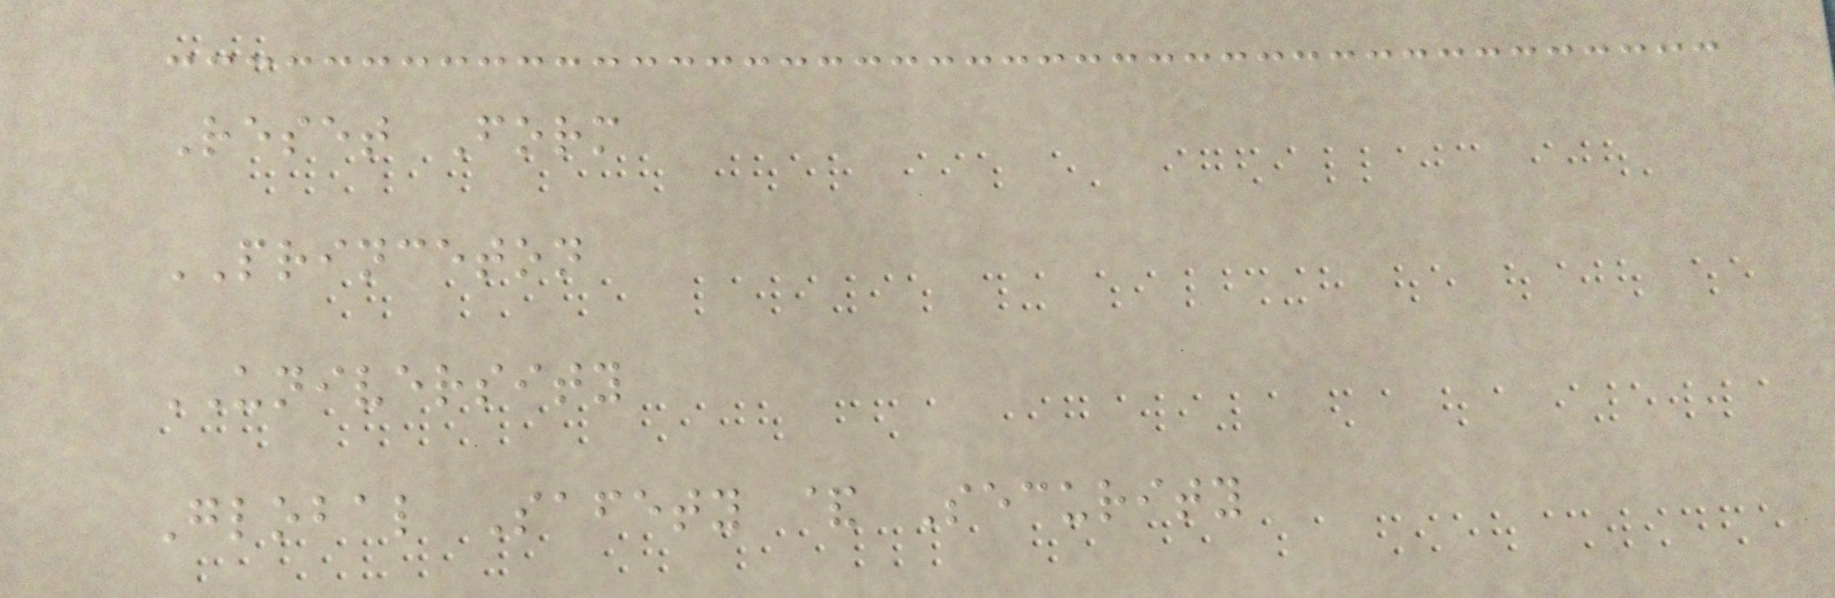Reset Form
PRINCETON
UNIVERSITY
Global Safety & Security
